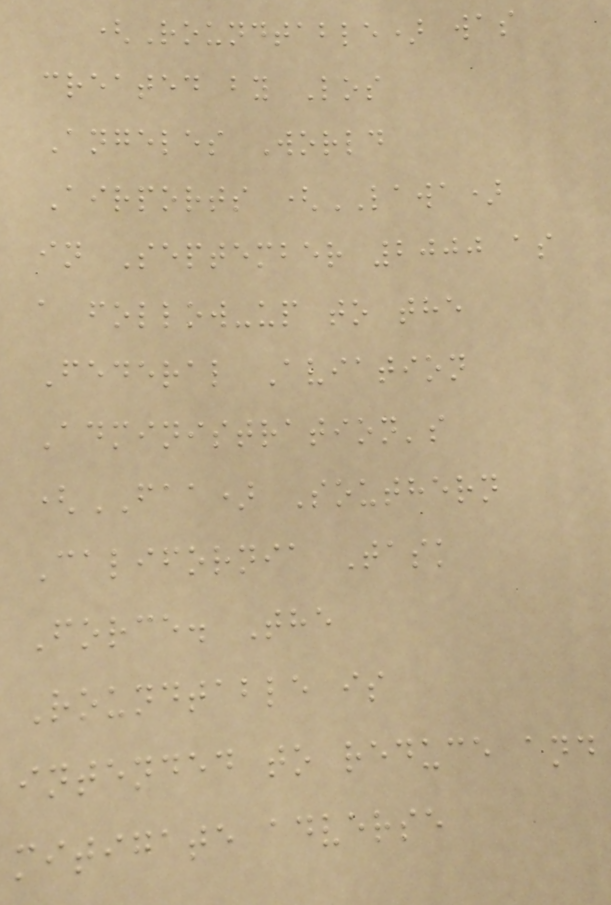(Roundtable) was
created by Los
Angeles World
Airports (LAWA)
in September 2000 as
a follow-up to the
Federal Aviation
Administration's
(FAA) Southern
California Task
Force. The
Roundtable is
intended to reduce and
mitigate adverse
